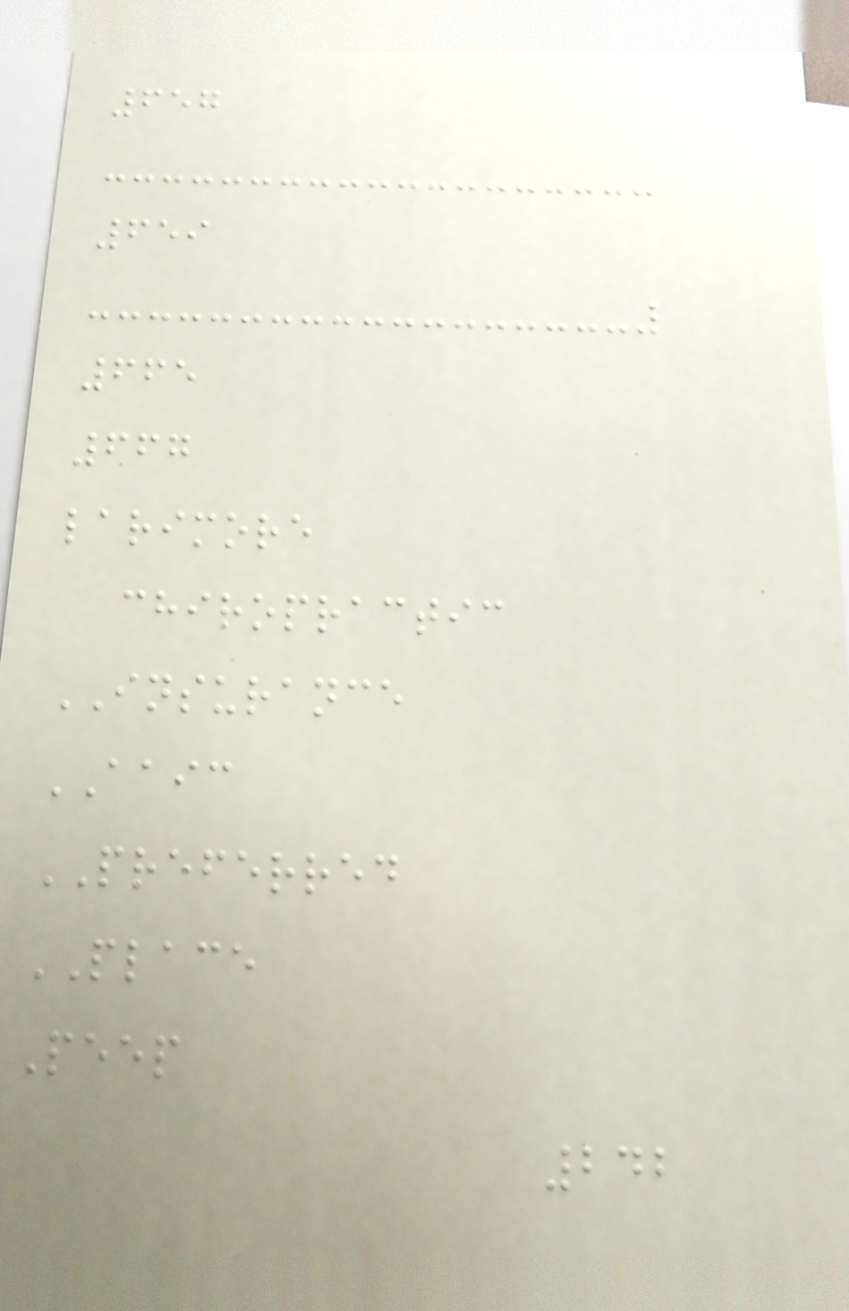657
659
665
667
larimore
chiropractic
INSURANCE
AAIC
PREFERRED
PLACE
Peep
242
